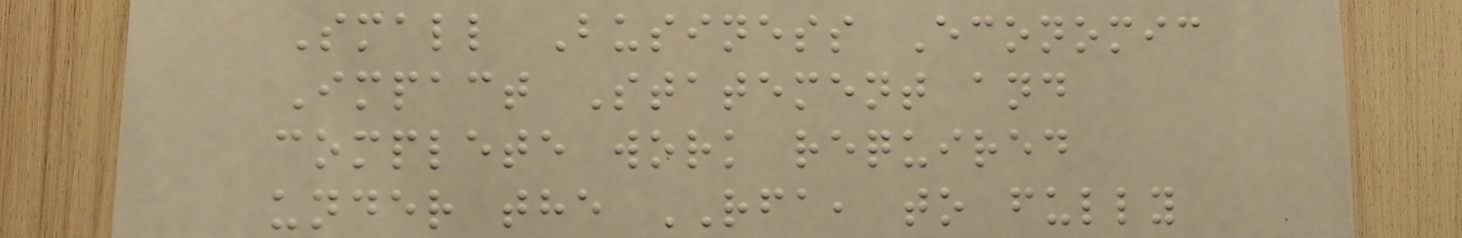Small Business Economic
Impact Statement and
complete work required
under the RFA, to fully
